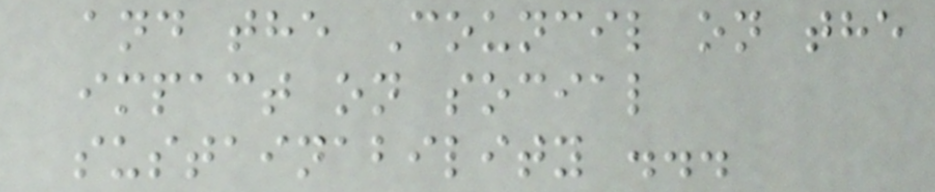and the Council on the
impact on social
sustainability ...
